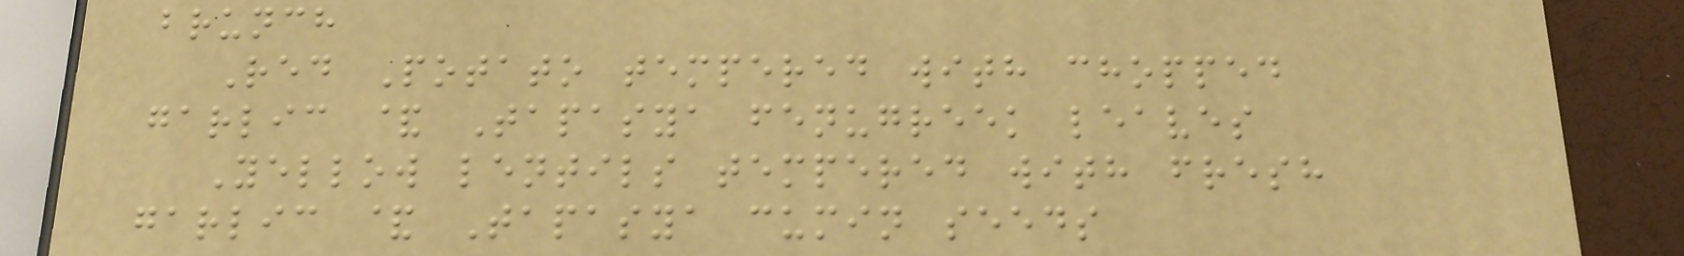brunch
Red Potato tempered with chopped
garlic & Tapasya fenugreek leaves
Yellow lentils tempered with fresh
garlic & Tapasya cumin seeds
